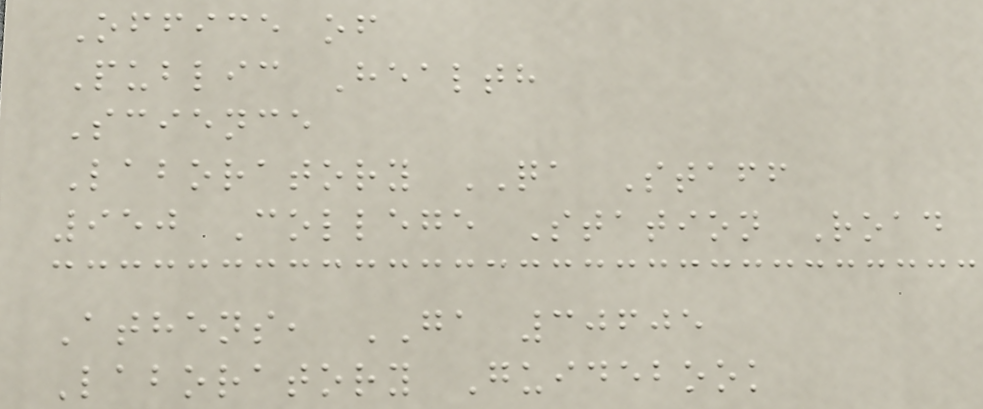Office of
Public Health
Science
Laboratory QA Staff
950 College Station Road
Athens, GA 30605
Laboratory Guidebook
